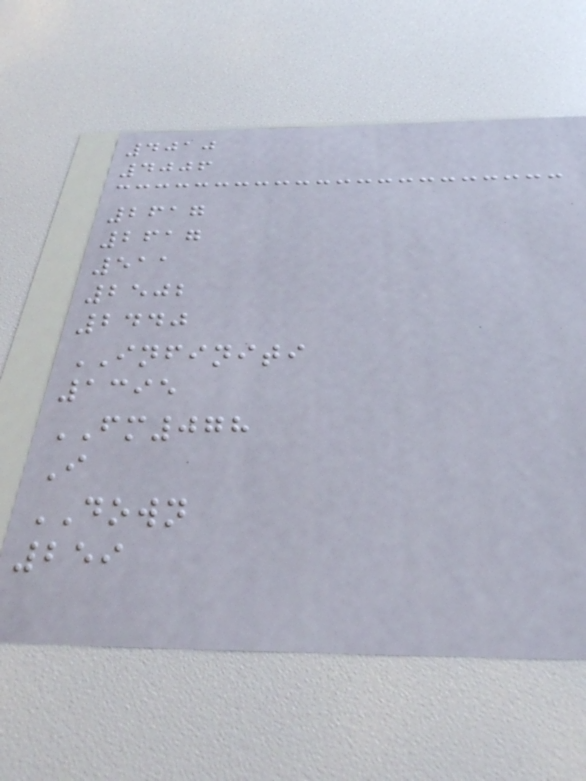4010
4006
2617
2617
511
2502
2440
INFINITI
1395
FM078
I
DOWN
259
